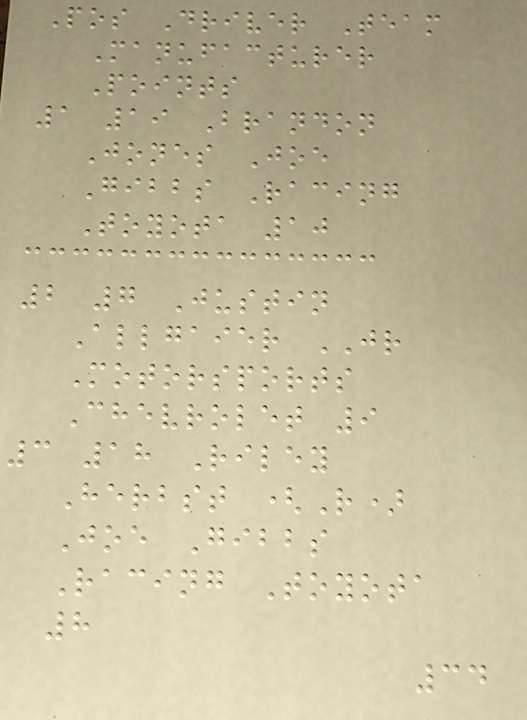Pos Driver Team
Manufacturer
Points
1 19 Brandon
Jones Joe
Gibbs Racing
Toyota 10
2 7 Justin
Allgaier JR
Motorsports
Chevrolet 9
3 18 Riley
Herbst (R)
Joe Gibbs
Racing Toyota
8
34
